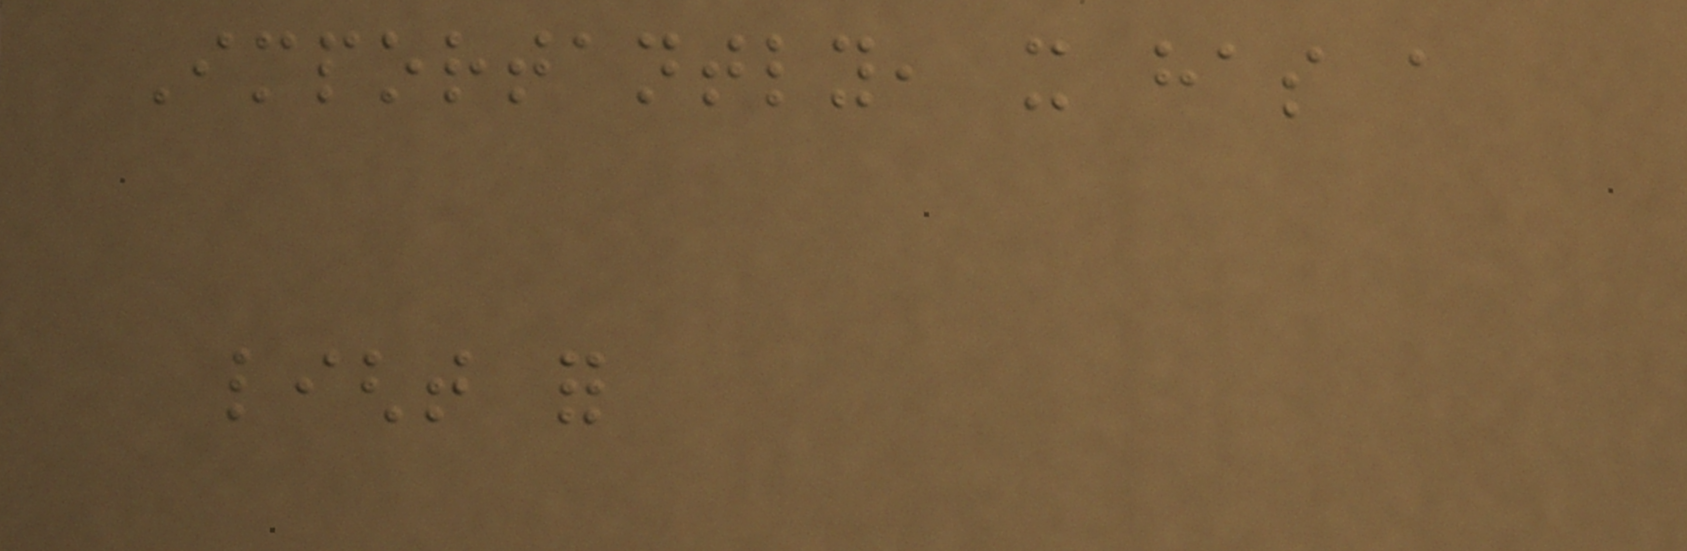Importantly, it has a
light for
